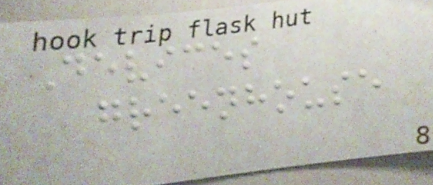Devices
greenhouse
